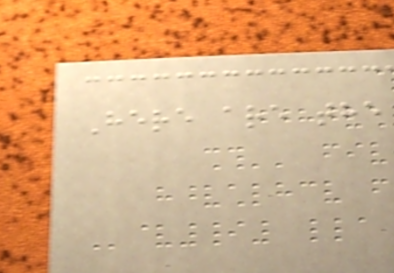Here are the
